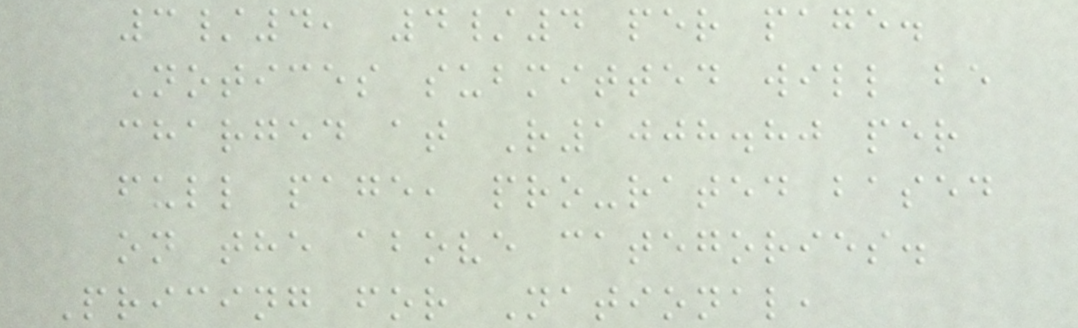3/4, 4/4 per page.
Notices submitted will be
charged at R1008.80 per
full page, pro-rated based
on the above categories.
Pricing for National,
